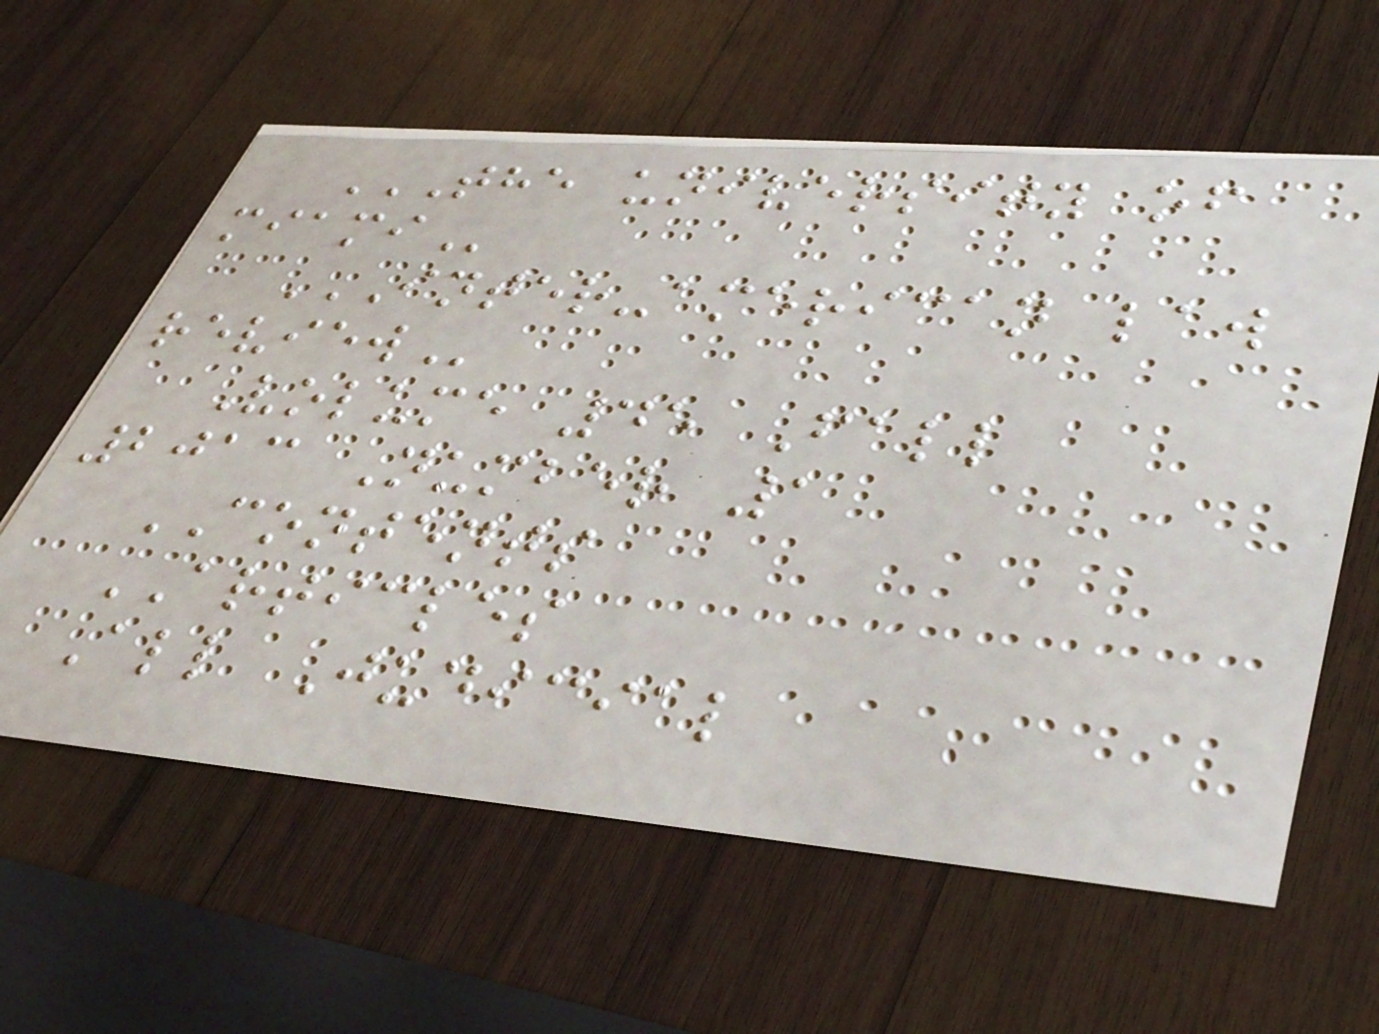THE UNIVERSITY OF
MIAMI
INTER-AMERICAN LAW
REVIEW
Volume 45 Fall
2013 Number 1
CONTENTS
ARTICLES
All Judicial
